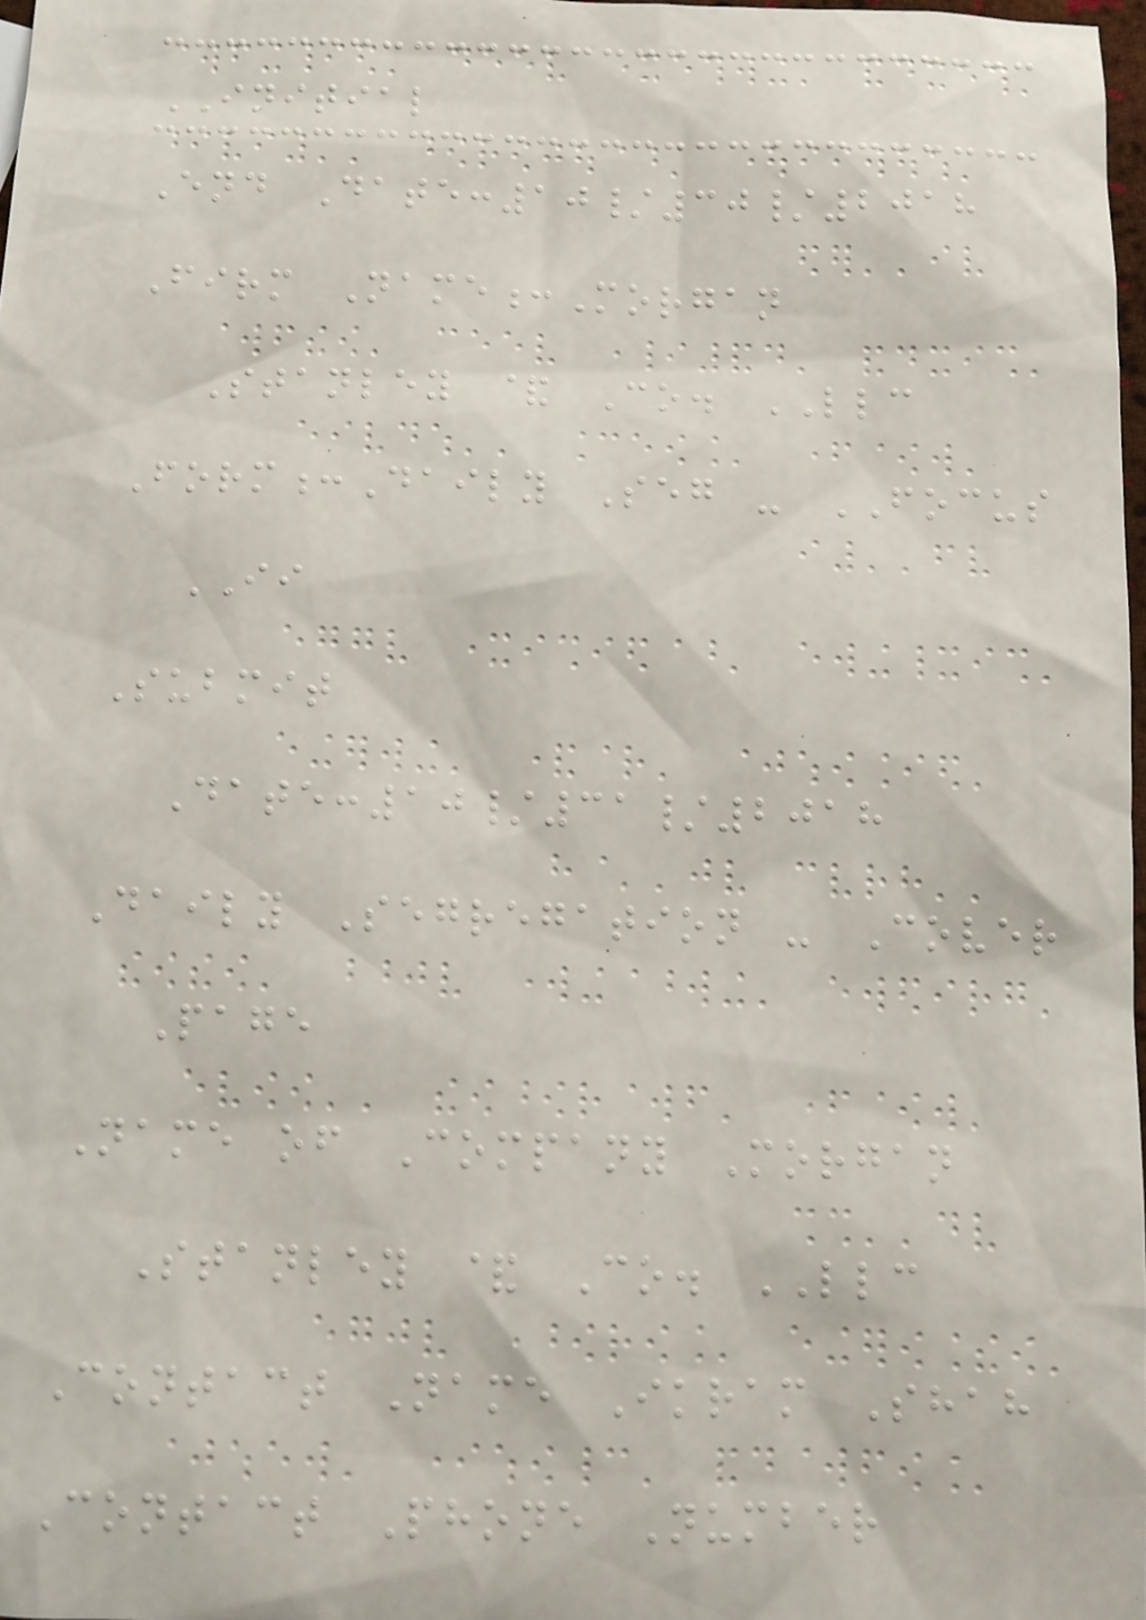INITIAL
End Date:10/30/2018
Firm Name:Morgan
Stanley & Co. LLC
Form:Daily Seg - FOCUS
II
Submit
Date:10/31/2018
Daily Segregation - Cover
Page
Name of Company Morgan
Stanley & Co. LLC
Contact Name Ikram Shah
Contact Phone Number
